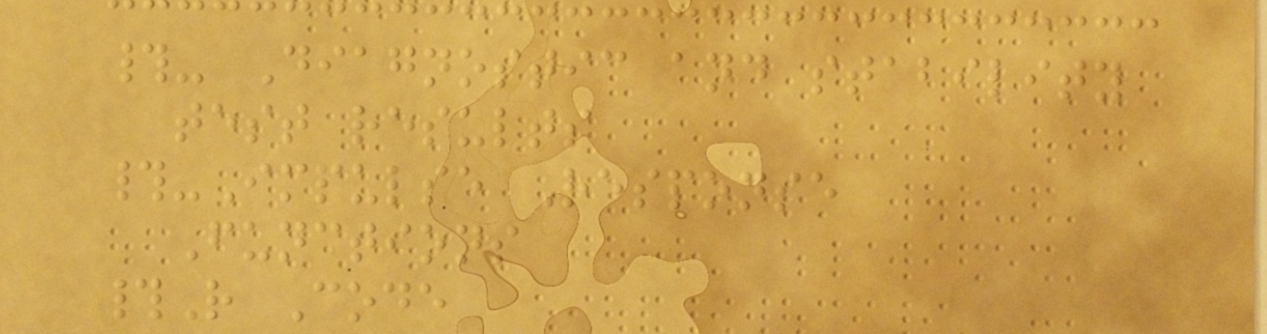#- Diagnostic and stability
test results
#-Impulse Response
Functions
#R Code
